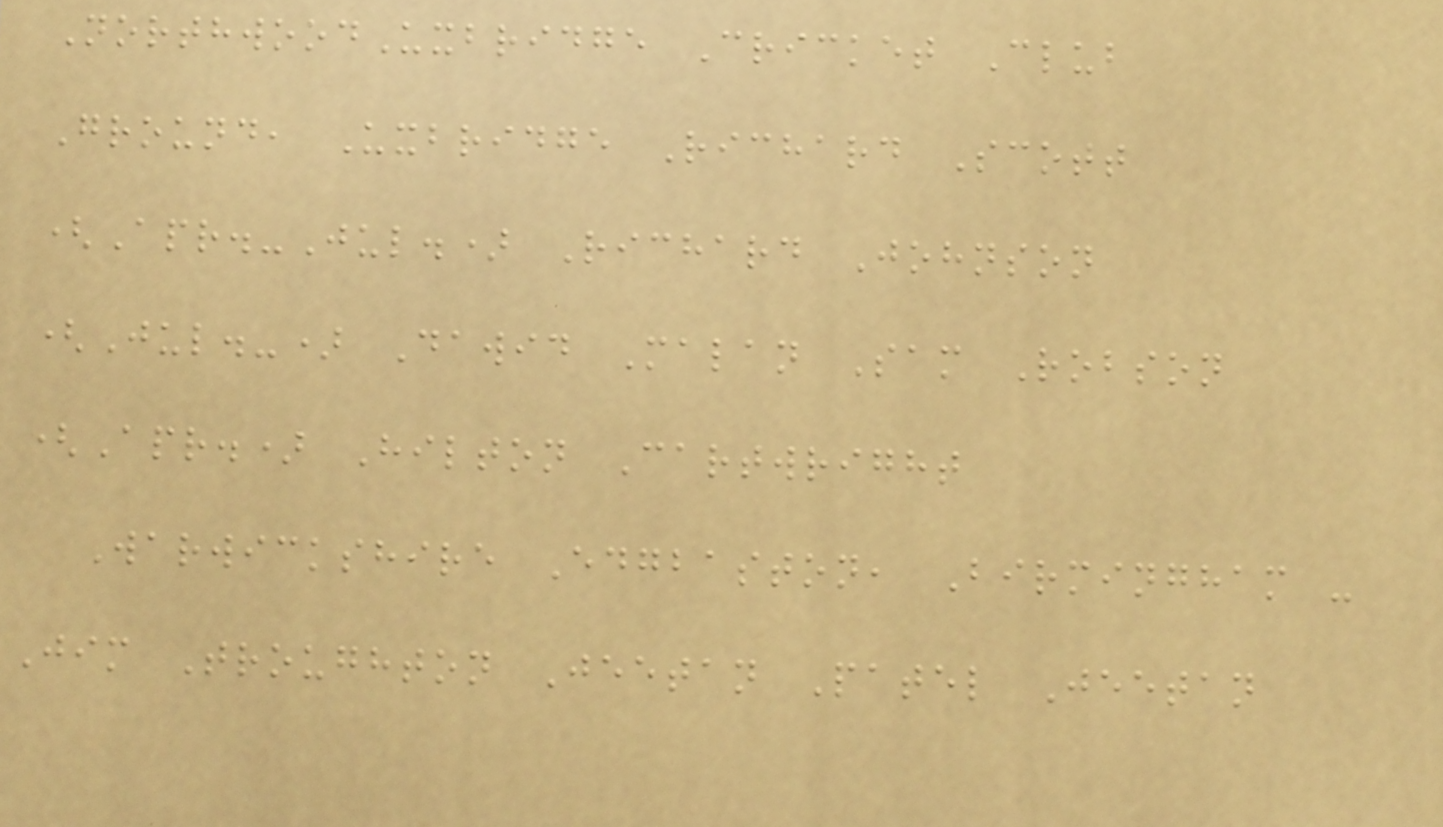NorthwoodUxbridge Cricket Club
Ground, Uxbridge Richard Scott
(Apr.-Jul.) Richard Johnson
(Jul.-) Dawid Malan Sam Robson
(Apr.) Hilton Cartwright
Warwickshire Edgbaston, Birmingham -
Jim Troughton Jeetan Patel Jeetan
